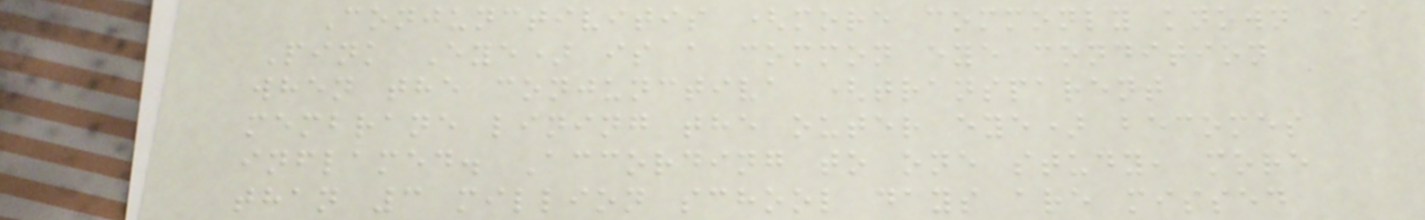Conjunctivitis (more commonly known as
Pink Eye) is a common eye condition
when the conjunctiva (transparent
membrane lining the outer eye) becomes
inflamed. According to one study, more
than 3 million school days are missed
